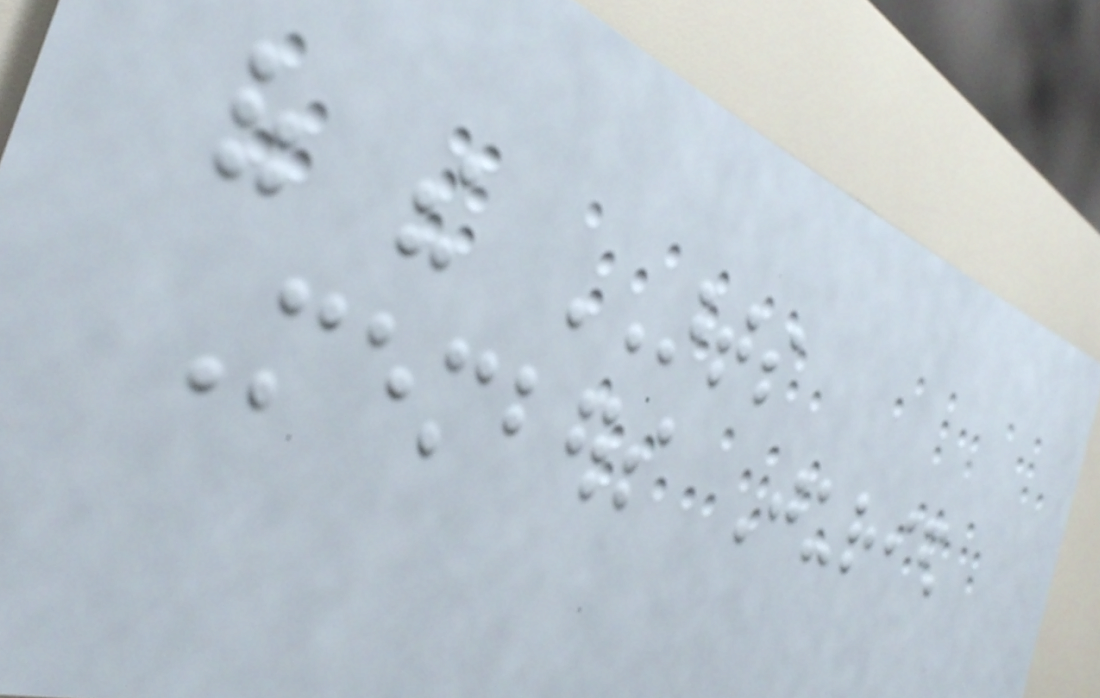of the ARTS
Members Juried
